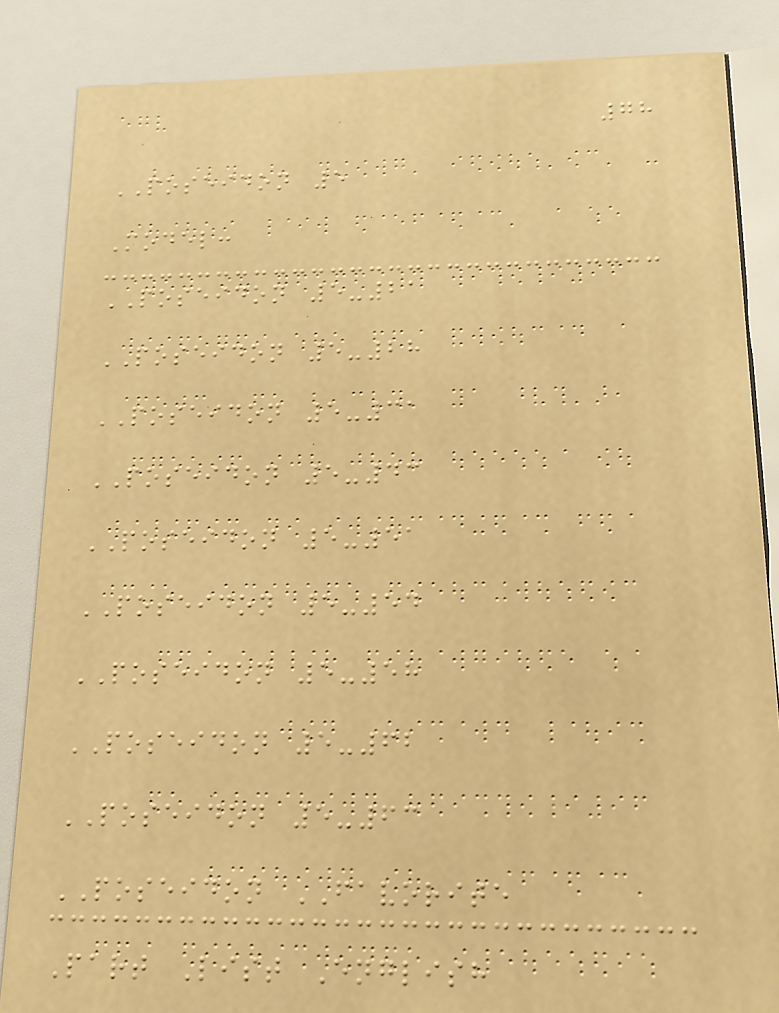78
POSEIDON 5
Model:
POSEIDON 5-21
POSEIDON 5-28
POSEIDON 5-31
POSEIDON 5-43
POSEIDON 5-51
POSEIDON 5-54
POSEIDON 5-58
POSEIDON 5-62
POSEIDON 5-63
POSEIDON FAVORITE
Part List English
